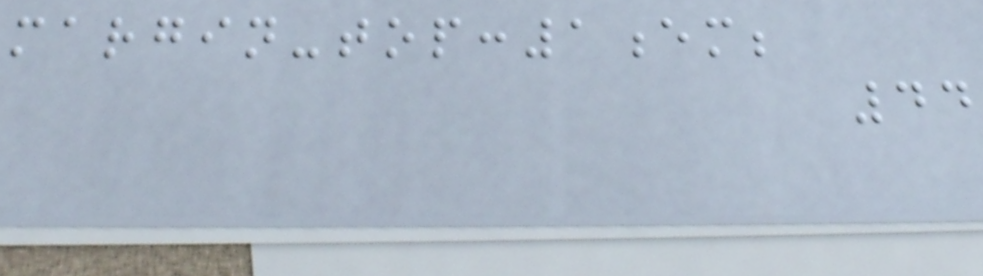margin-top:1em;
44
